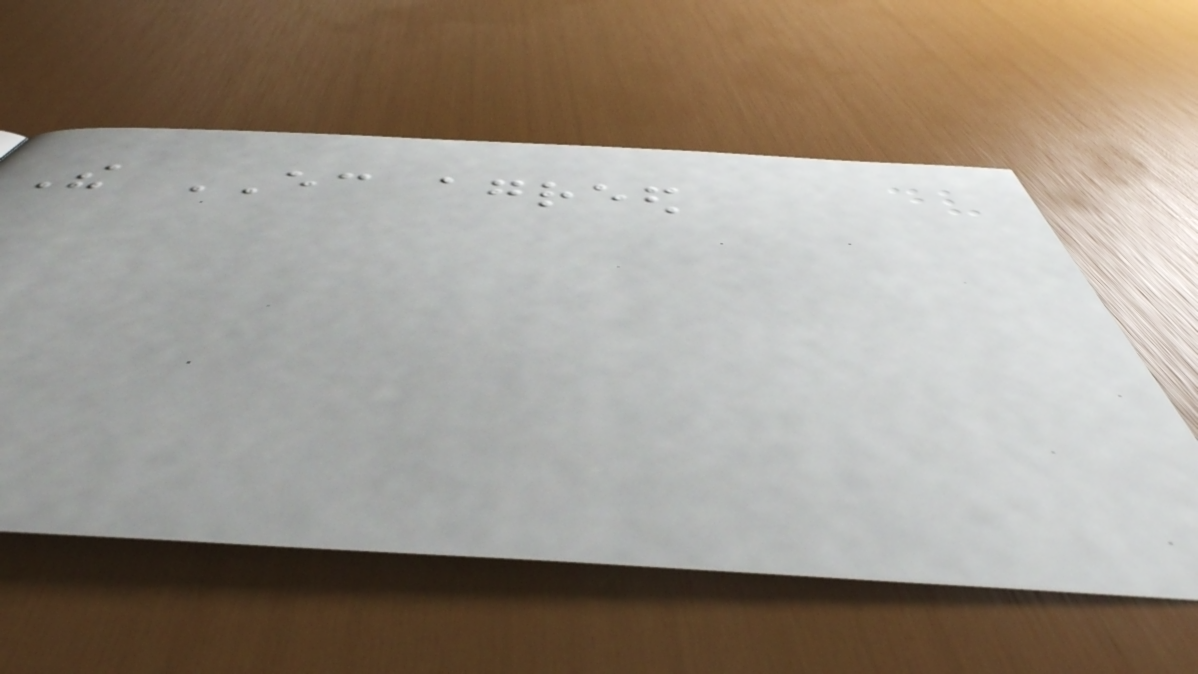The EC agreed
